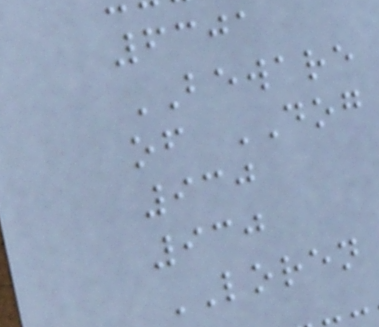6301
BEWARE
of DOG
930
930
LOREN
